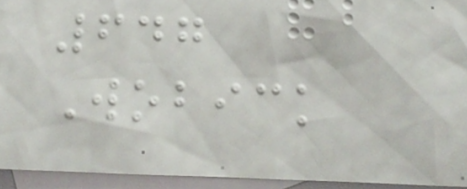647
Wobick
